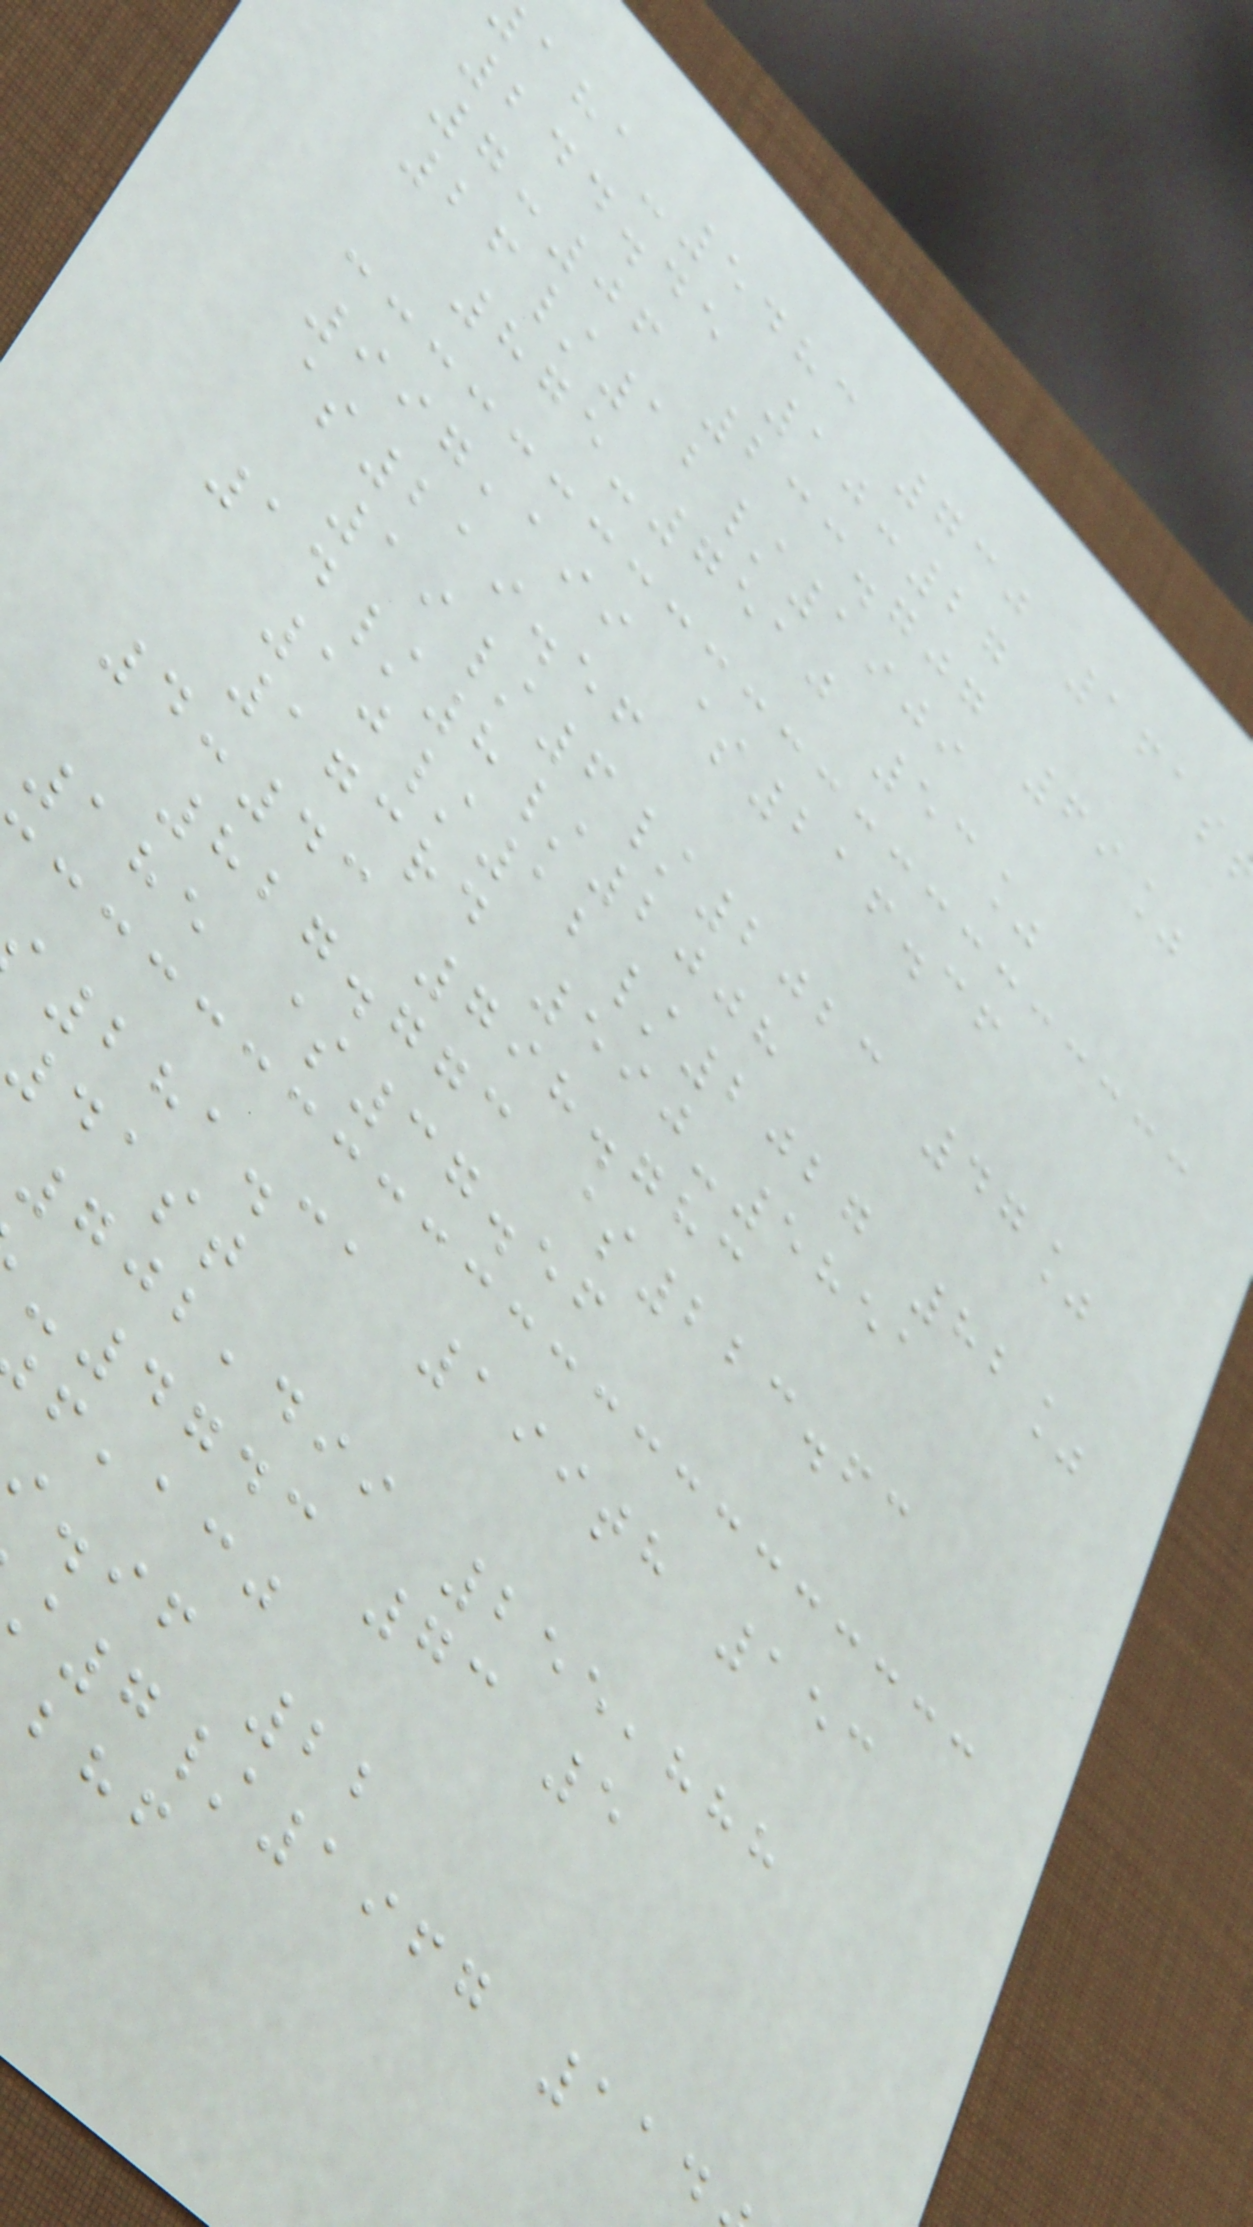-5483 730 161s
244.45 10:27
7:06 233.707 69%
26/12/1909
875-7510 53%
997,199 $216.36
$219.56
19/6/2023 47%
14/8/2008
10/12/2027 82%
173rd 590-5851
4:43 798.783
827.773 $223.63
185 $37.56
281.31 199th 153
41st
702,499 255,888
-4743 73 5
,acj
.if 22
7/1967 114
